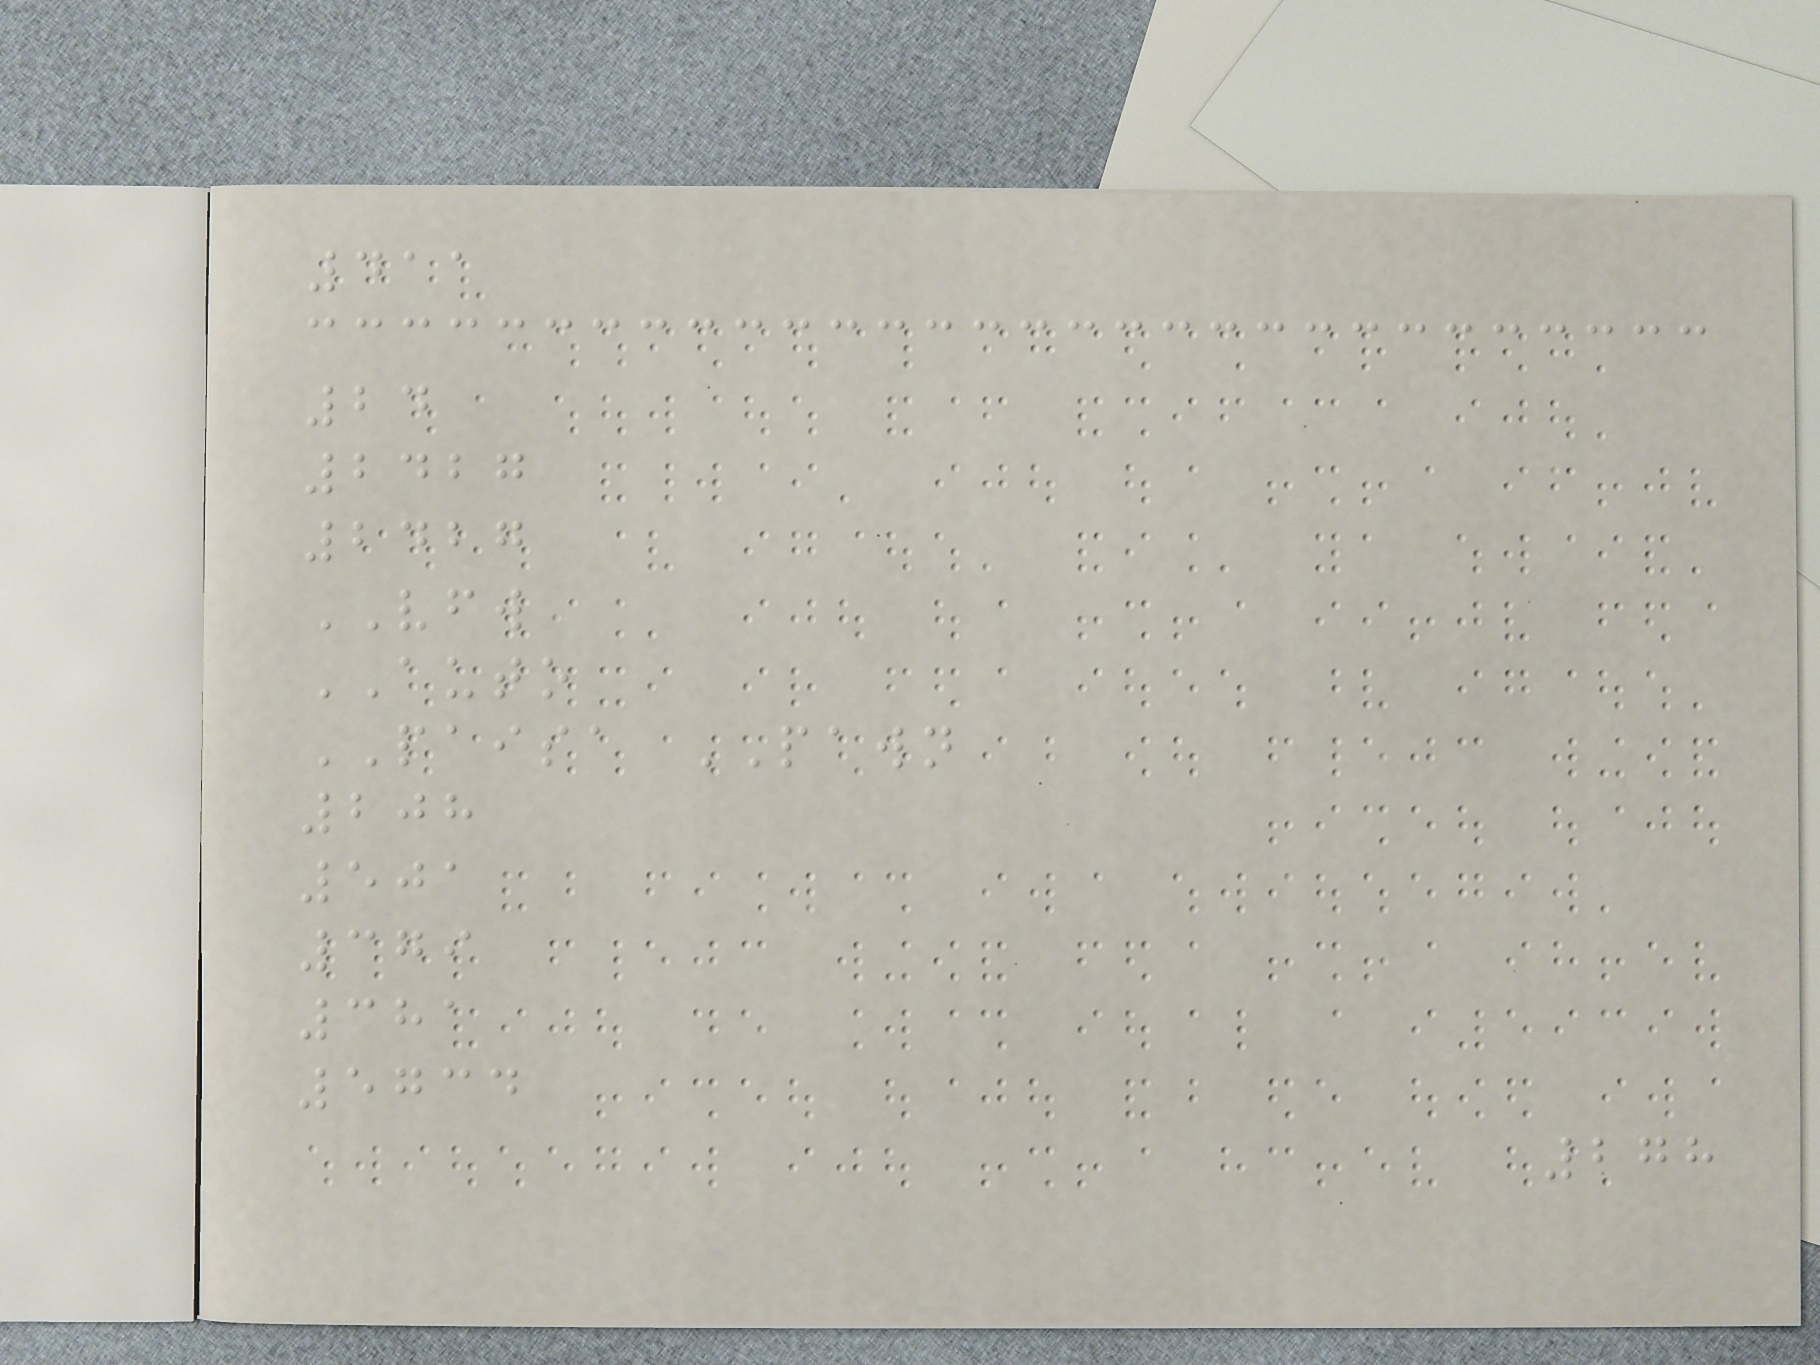411
24
2427
2427
VFW
AUTO
PAISA PAWN
208
501
379
381
5734
278
